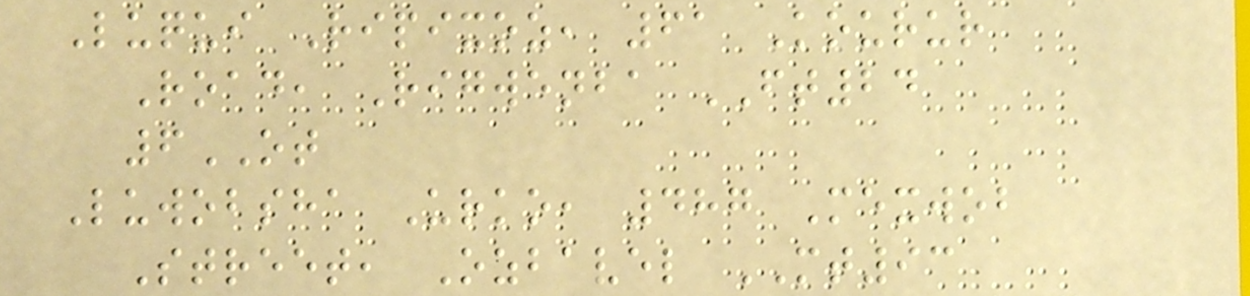Luqui Ripixoz, 61 Kourur
Road, Rigwenba FT24
6OT
Luwobsha Urko, 487 Mexwob
Street, Ozbavel MT93
